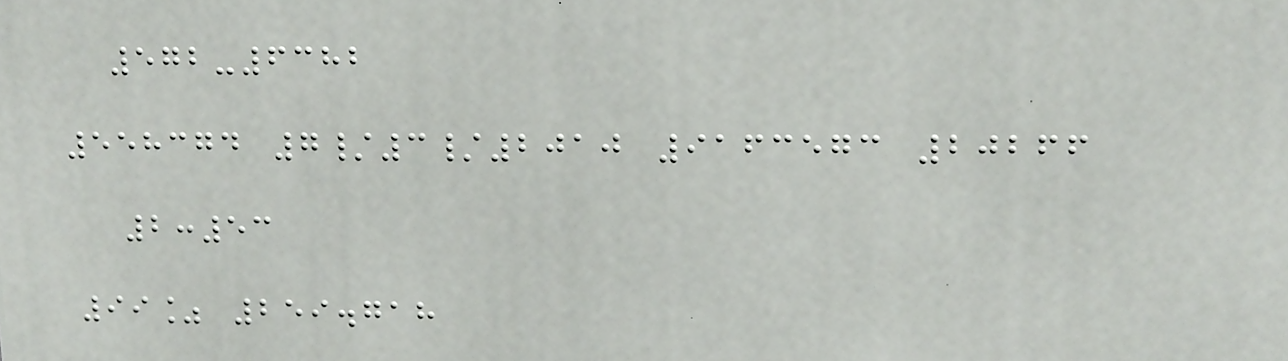572-6382
558374 7/3/2010 9163573 20266
2:53
99% 259.718
